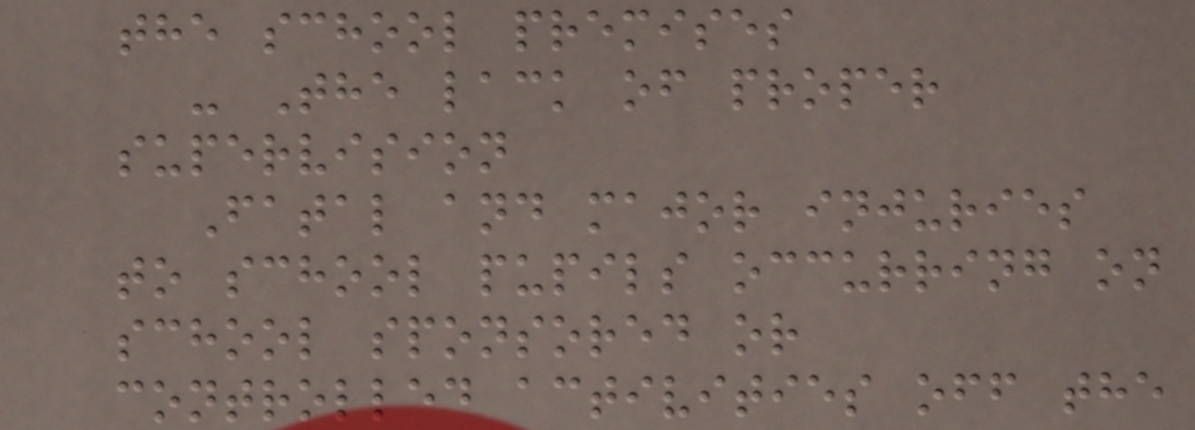the school premises
- The lack of proper
supervision
Fatal and major injuries
to school pupils occurring on
school sponsored or
controlled activities off the
